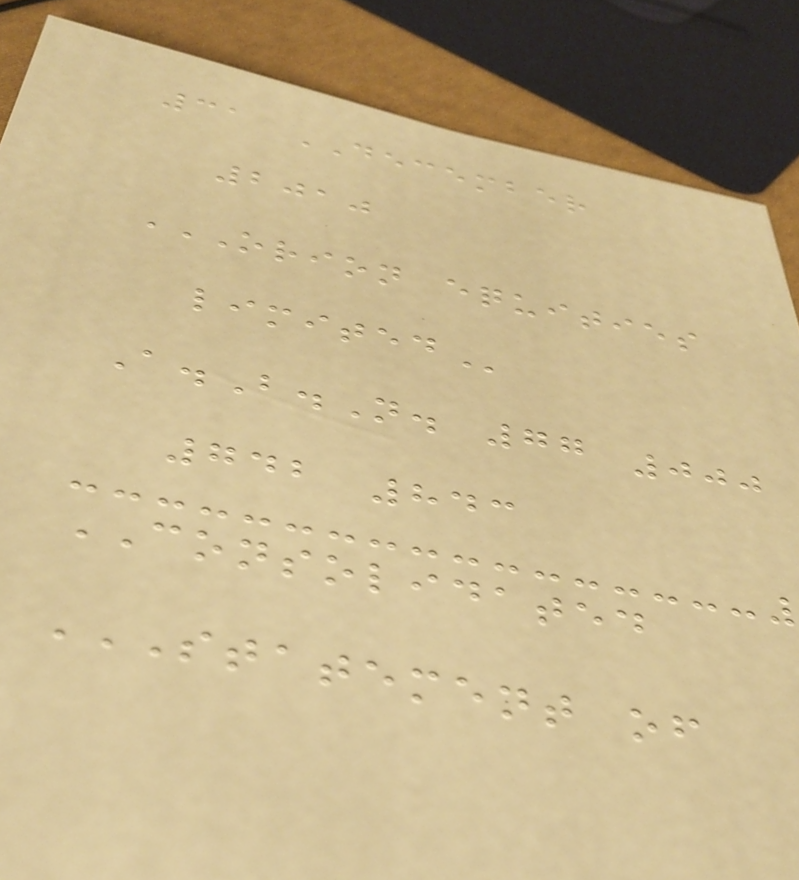31 DECEMBER
2010
ORION EQUITIES
LIMITED
A.B.N. 77 000
742 843
CONSOLIDATED
STATEMENT OF
